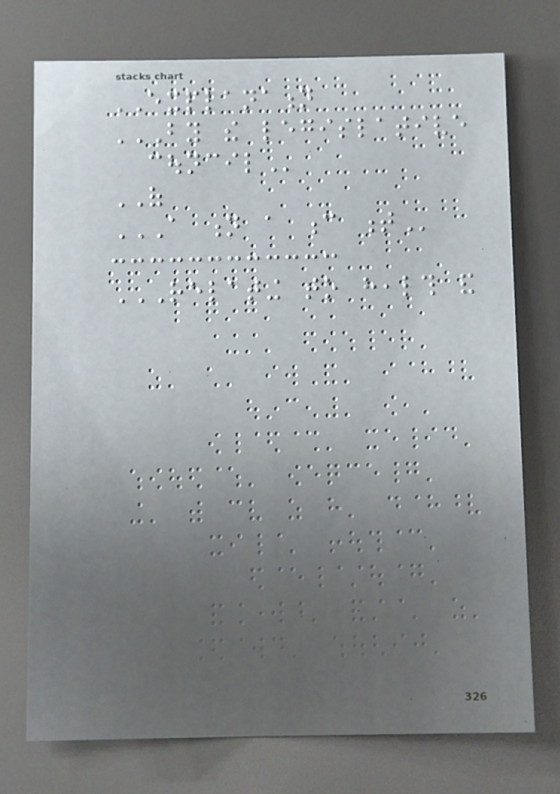EXPLANATION
BY THE LEGISLATIVE
COUNCIL
OF
A N A C T
RELATING TO HEALTH AND
